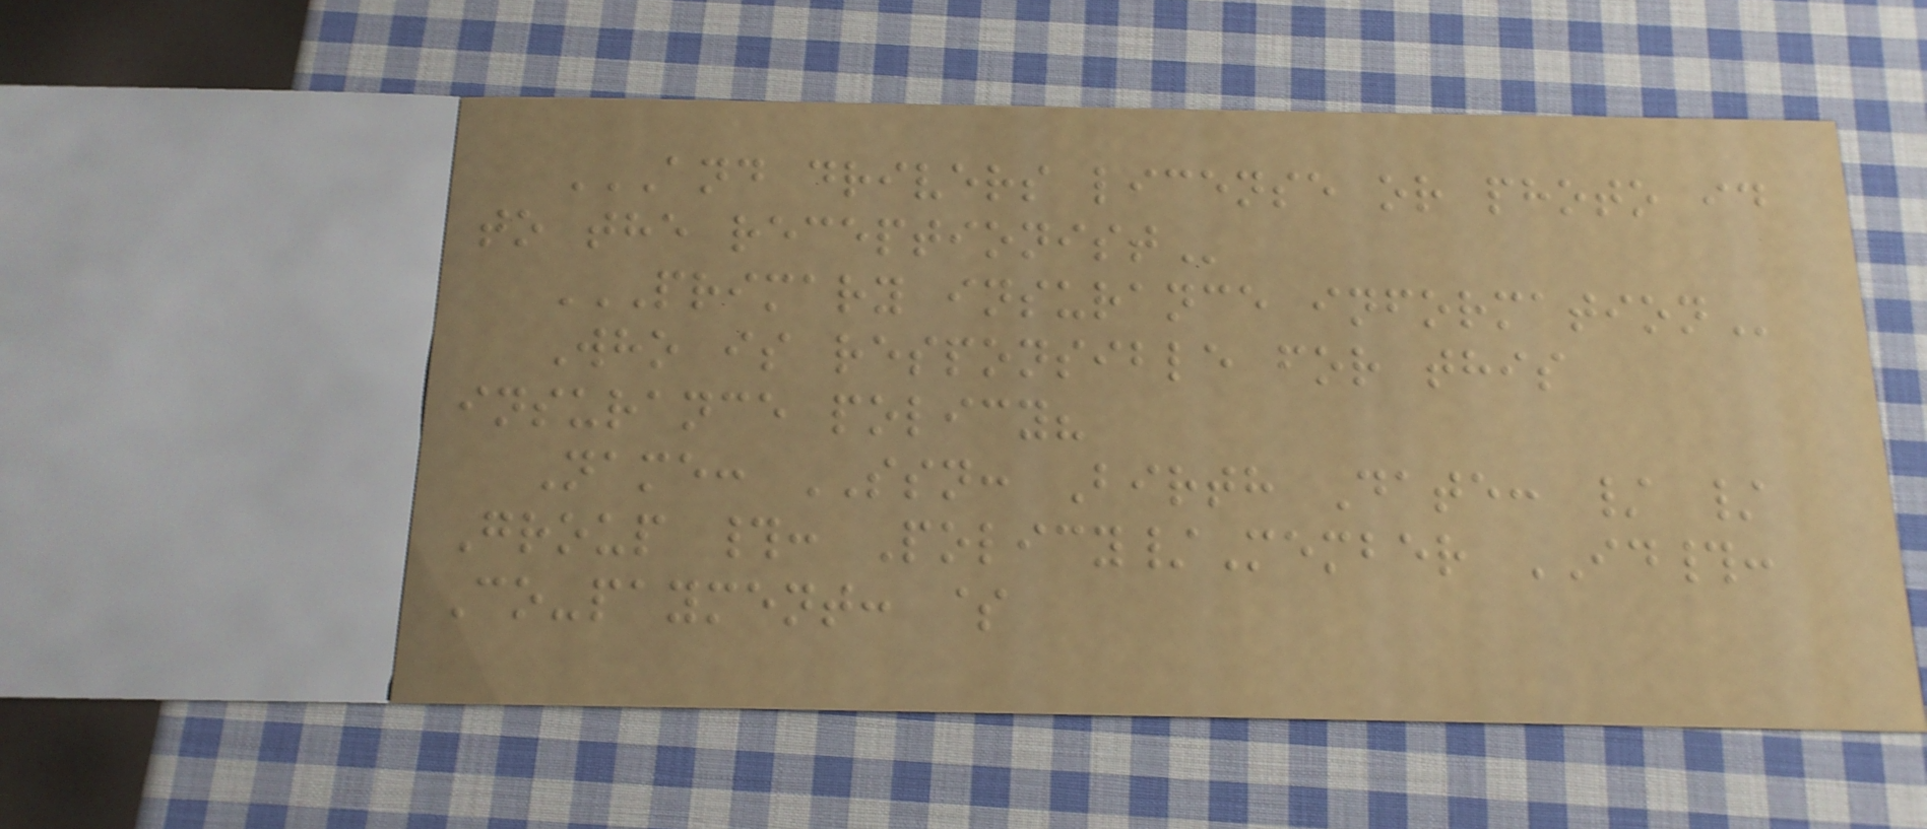AND DRIVERS LICENSE OR PHOTO ID
TO THE RECEPTIONIST
PRIMARY INSURANCE INFORMATION
Who is responsible for this
insurance policy?
Name: SSN: Birth Date: / /
Group #: Policy/Member ID#:
Co-payment: $
